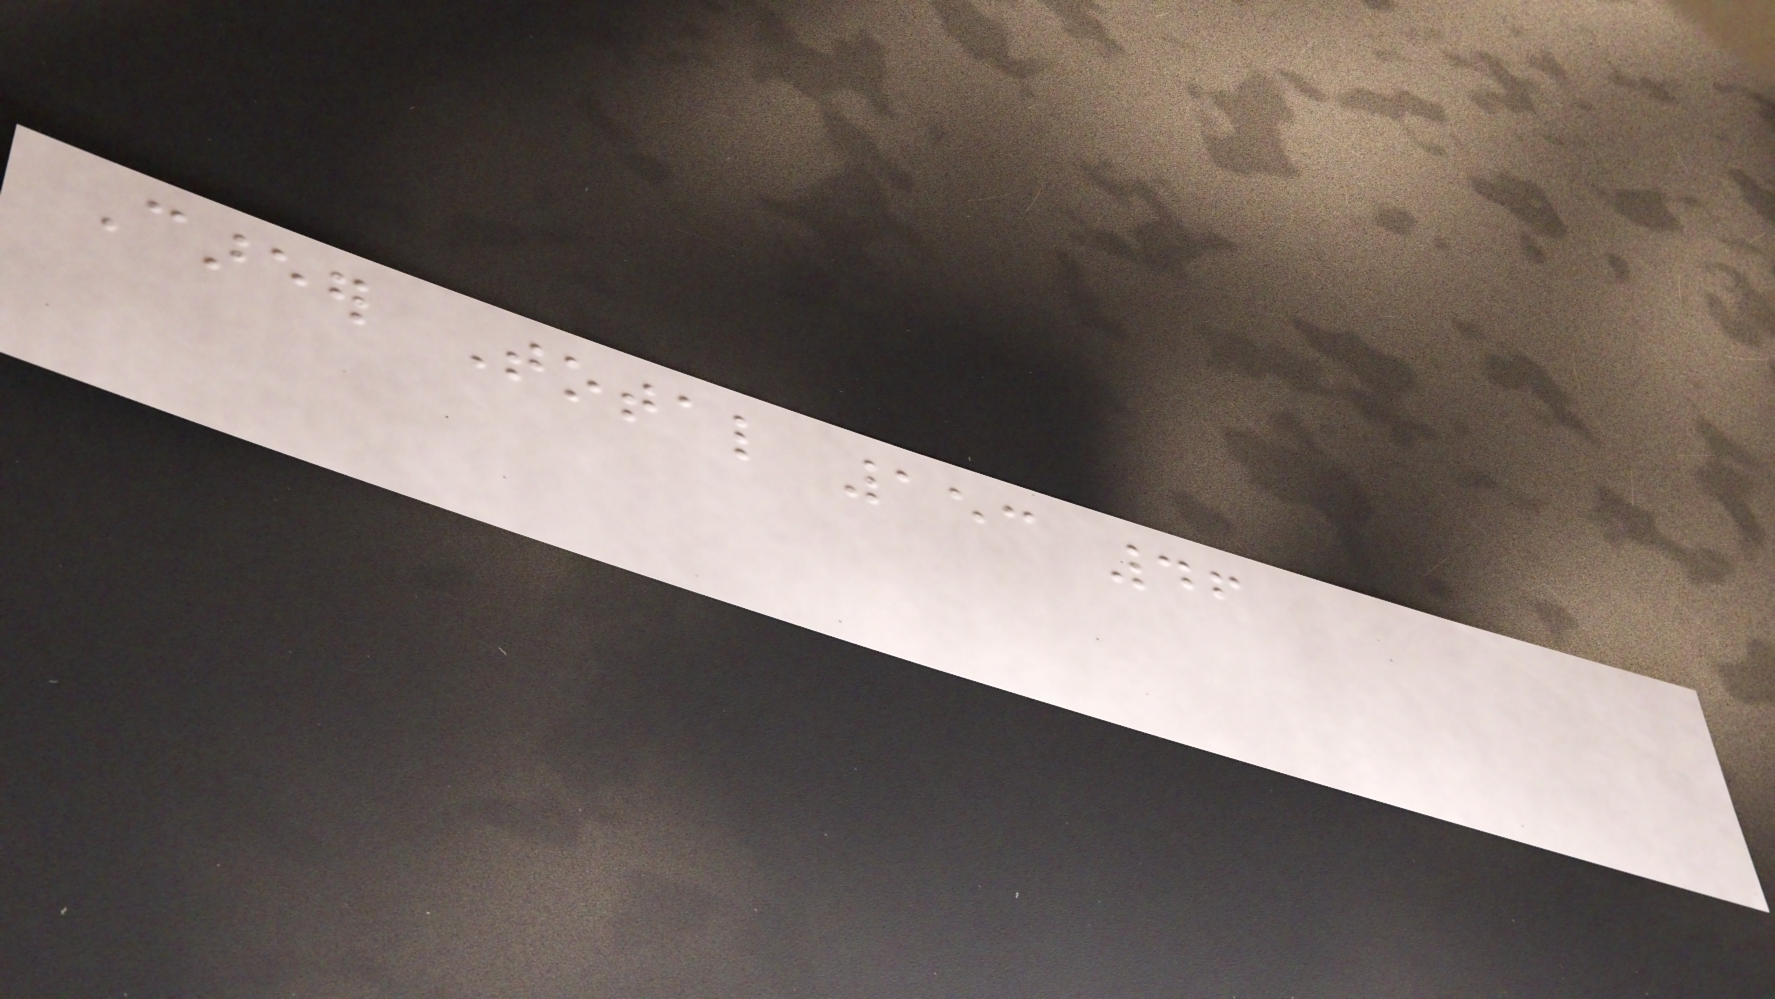Career Total 153 46
